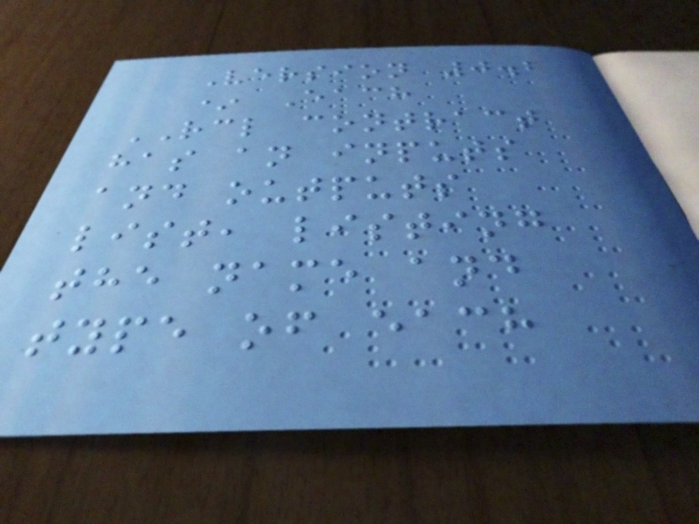Version 0.2
* Each
RCL contract
has an inputs
and outputs
list, listing
the name and
type of each
